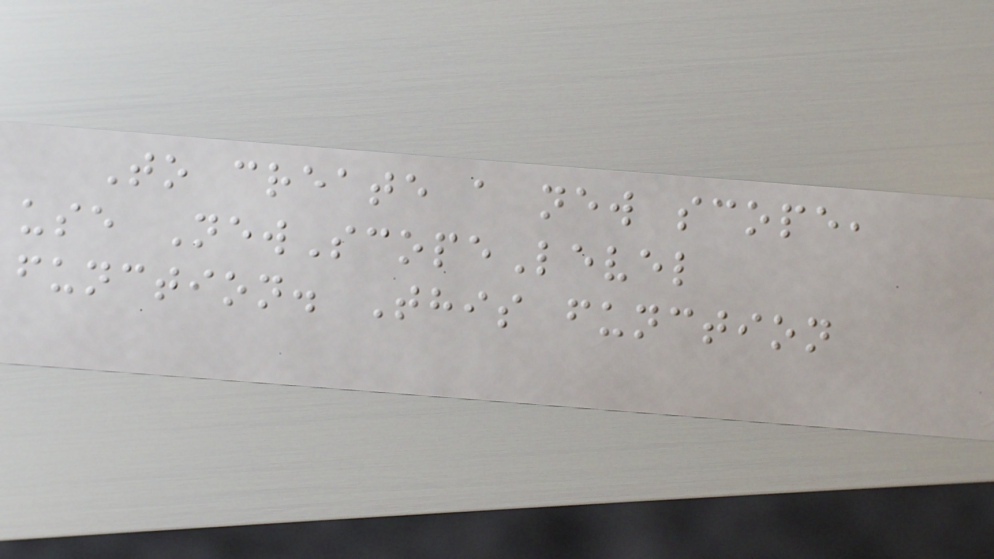To create a new scope,
use NewScopeLevel
function. This function
